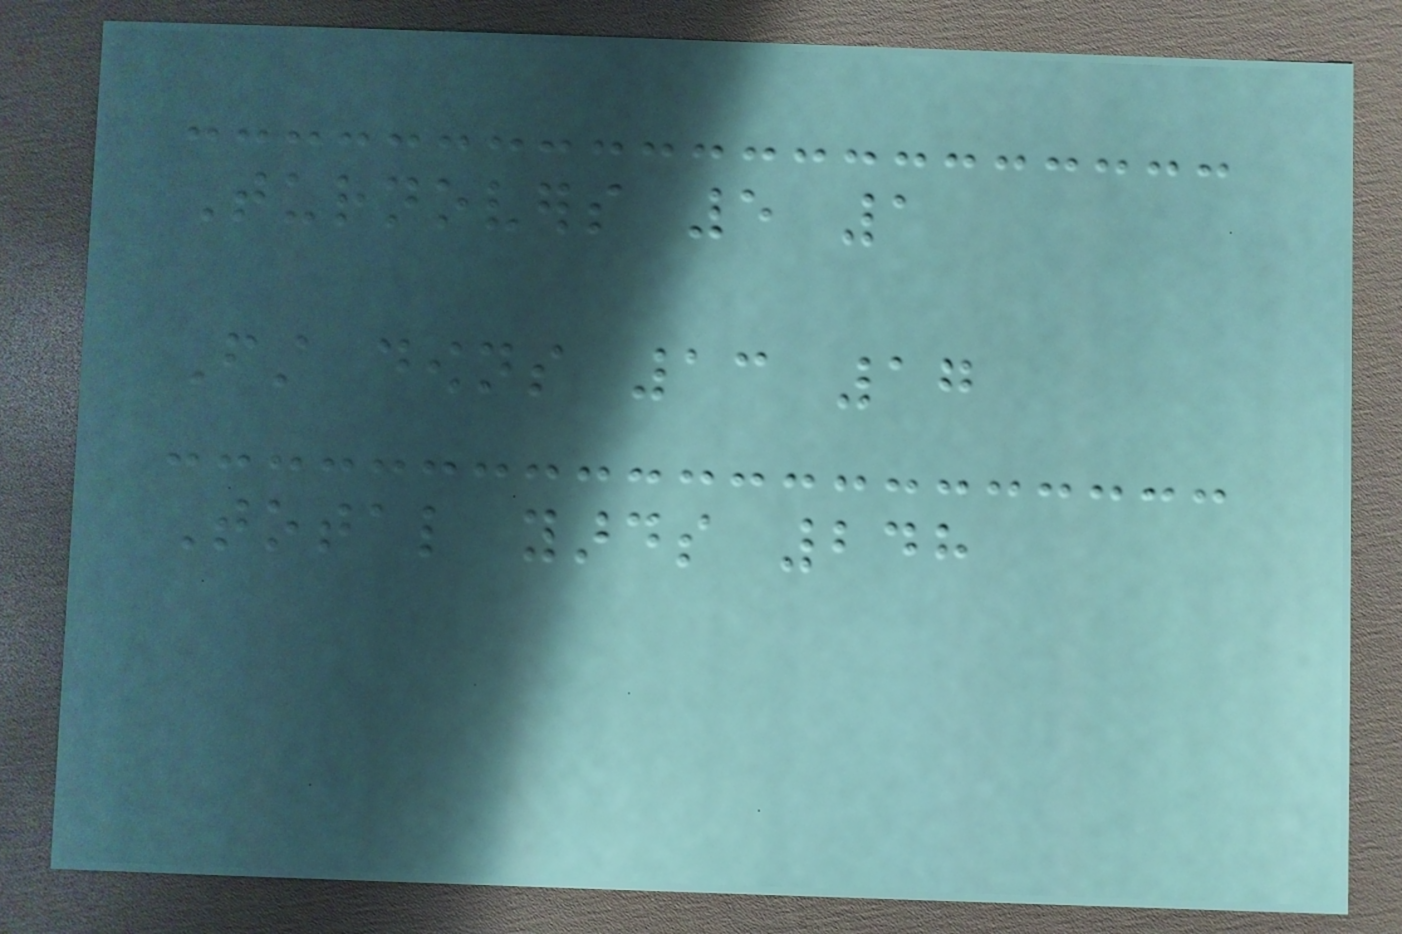Turnovers 5 1
First downs 13 17
Total yards 248
